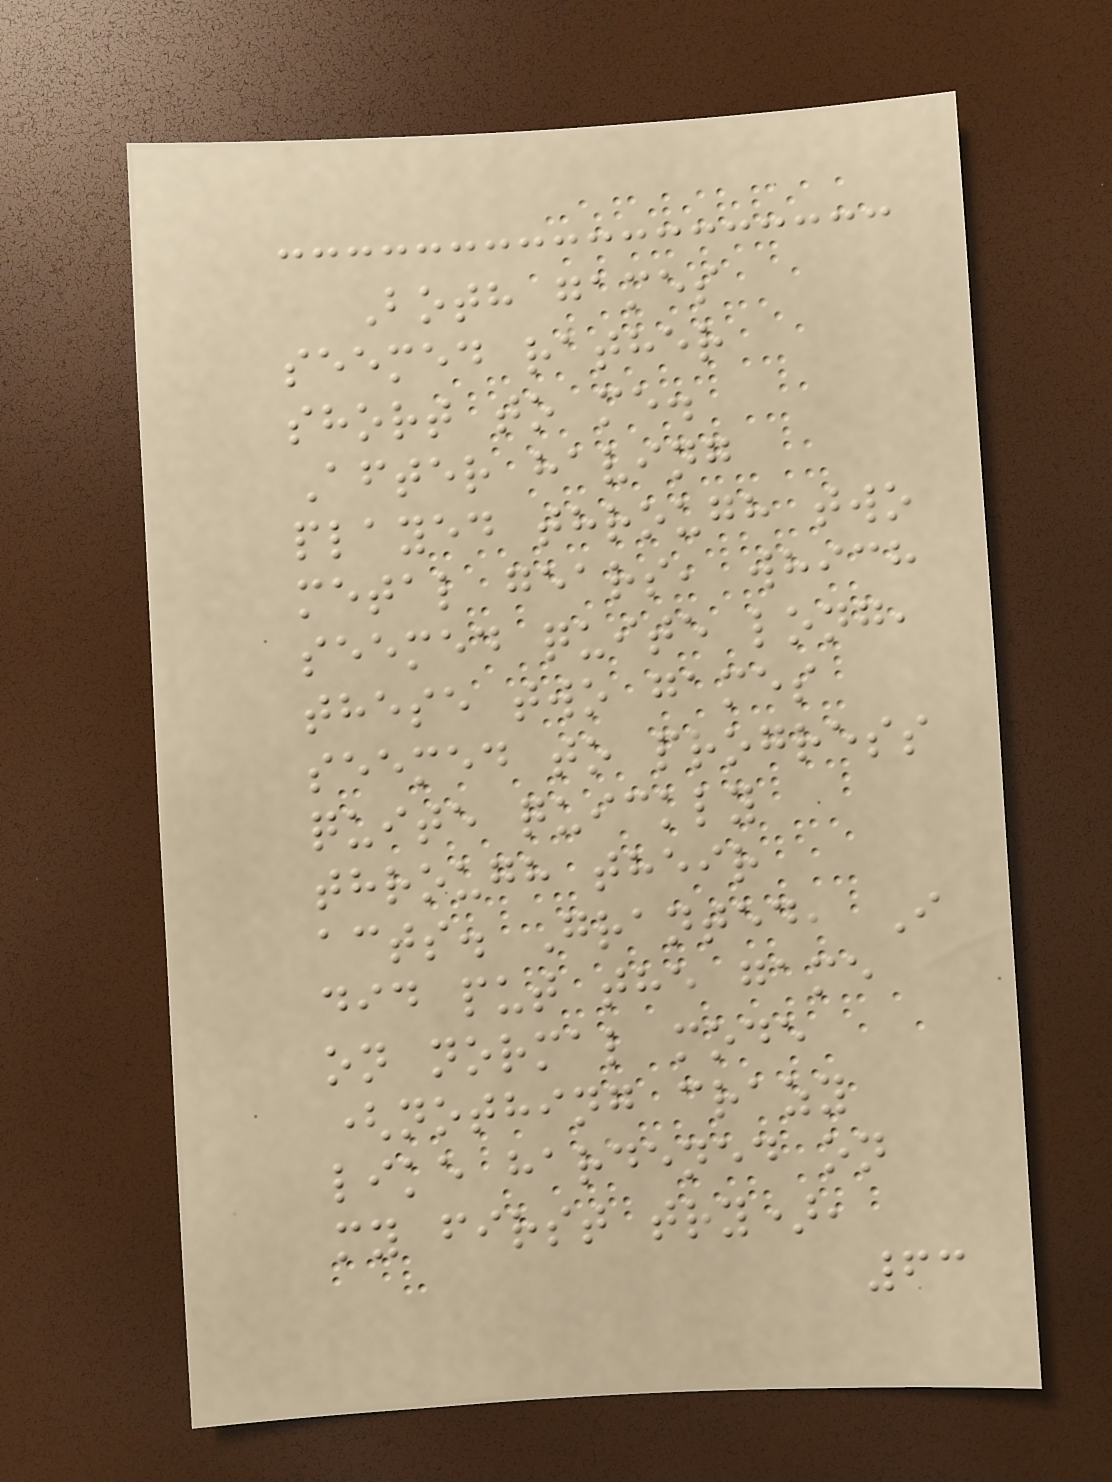Both games
seemed rather
short to me.
After having
played through two
metal gears, which
seemed quite long,
these two games
seemed to progress
quite quickly
through their
acts. Granted, I
did put the game
on normal mode
(nothing crazy
like hardened on
my first try),
63
